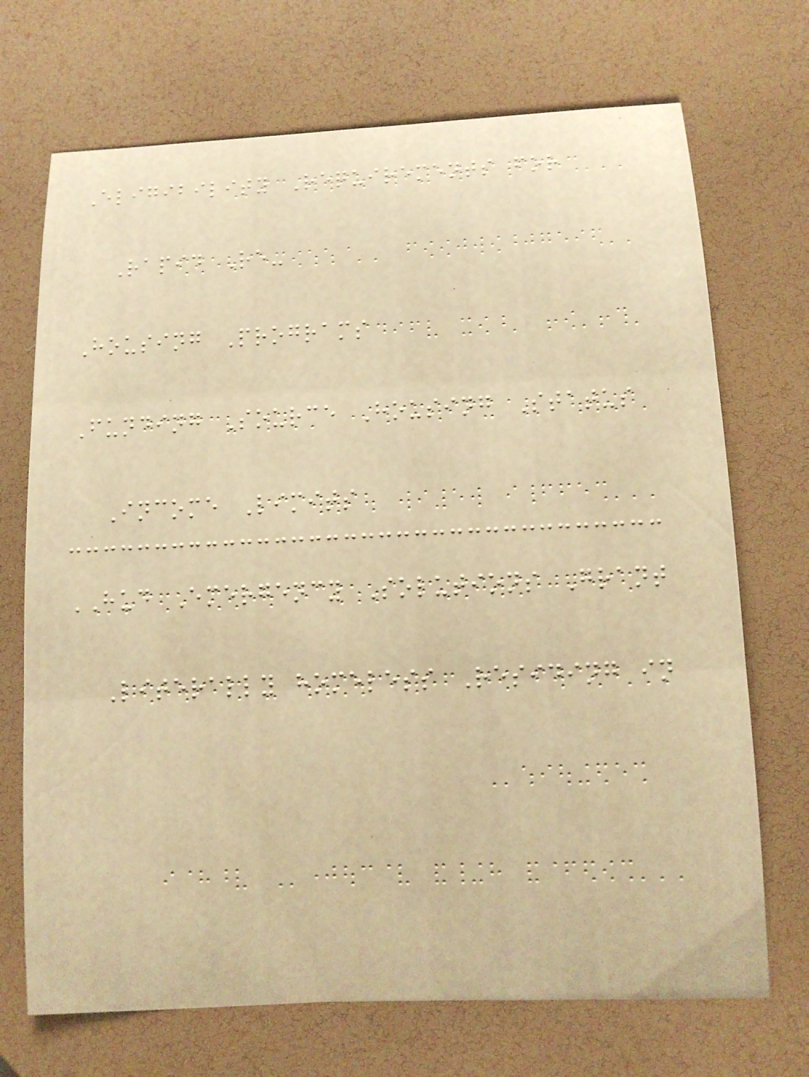Eligibility Requirements for
Rapid Re-
Housing Programs
Funding Source Housing Status
Income Limits
HUD Emergency Solutions Grant
Literally homeless Residing in
